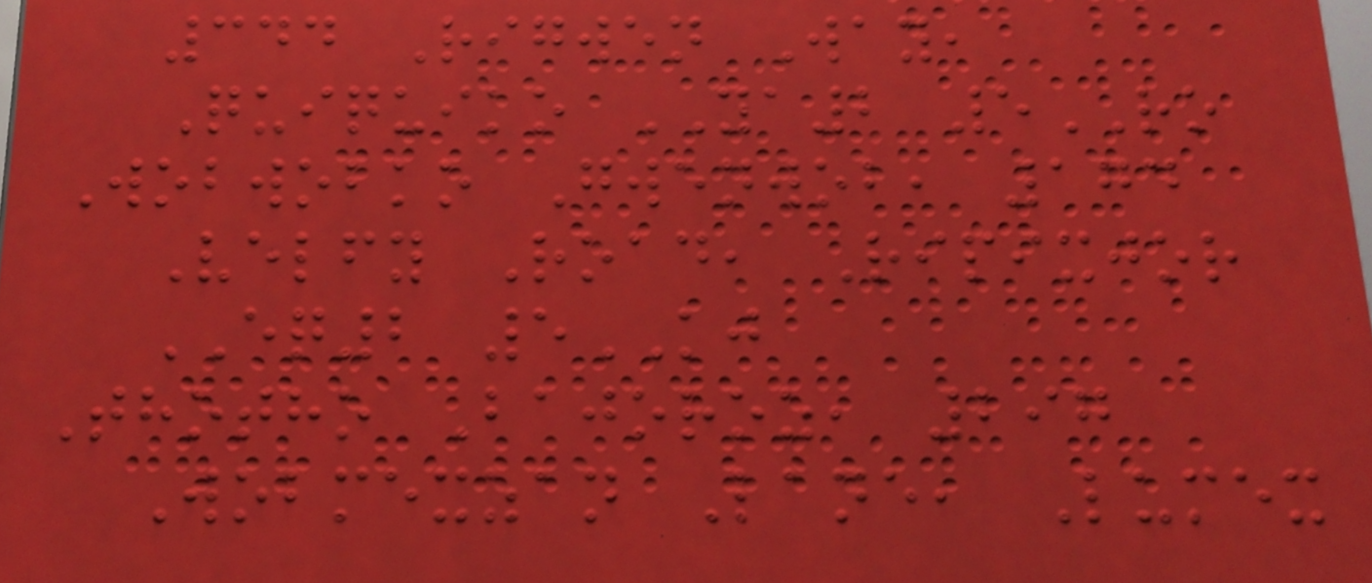344 Rigwen Way,
Quiquiko YA2 5RO
Wobwobko Gwenwob, 174
Velfy Road, Ripixjor
EQ2 5KJ
Thotho Bajoroz, 297
Wobmexzan Lane, Lumex
